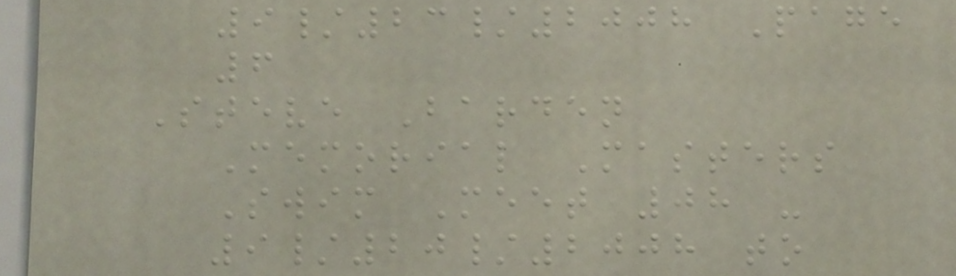9/23/2008 Page
6
Steve Barden
Memorial Masters
Swim Meet 08 -
9/20/2008 to
